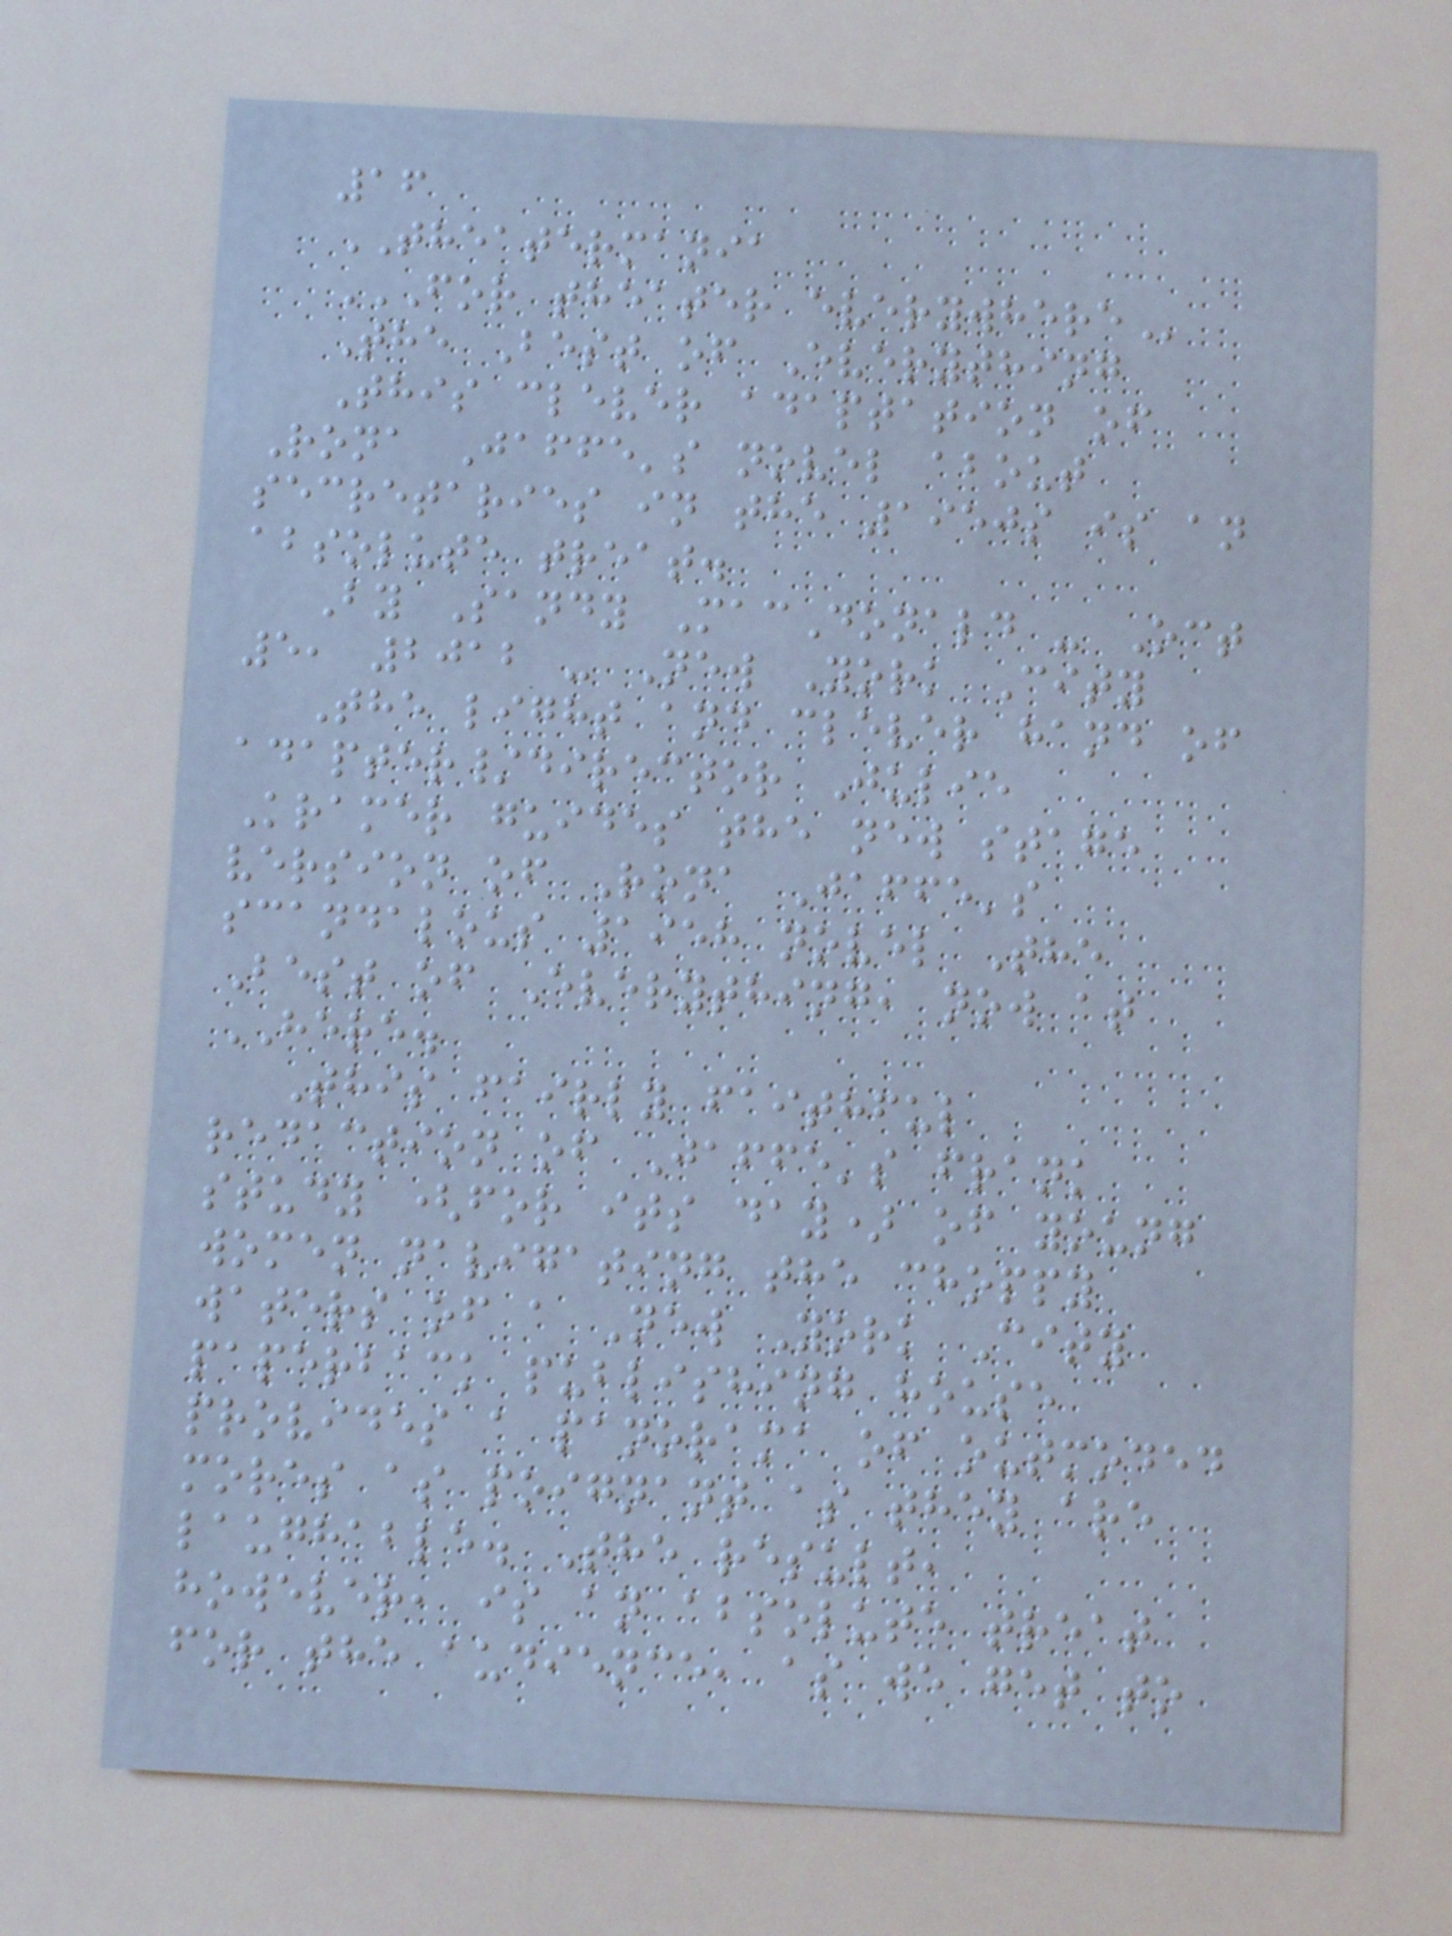16
THEATERMANIA
FOR THEATER EVERYWHERE
The Best of Everything
This clever adaptation of
Rona Jaffe's novel about
secretaries in the 1950s is an
absolute treat.
By Sandy MacDonald - Oct
5, 2012 - New York City
The light and clever hand of
adapter/director Julie
Kramer guides the new stage
version of Rona Jaffe's
scandalous 1958 novel The
Best of Everything, now at
HERE.
This fairly faithful
redaction of Jaffe's frank
study (for its day) of young
women navigating the choppy
waters of a New York City
paperback publishing house
provides a panorama of outmoded
mores as poignant as they are
laughable. The result,
however, is an absolute treat
for the audience, as we get to
